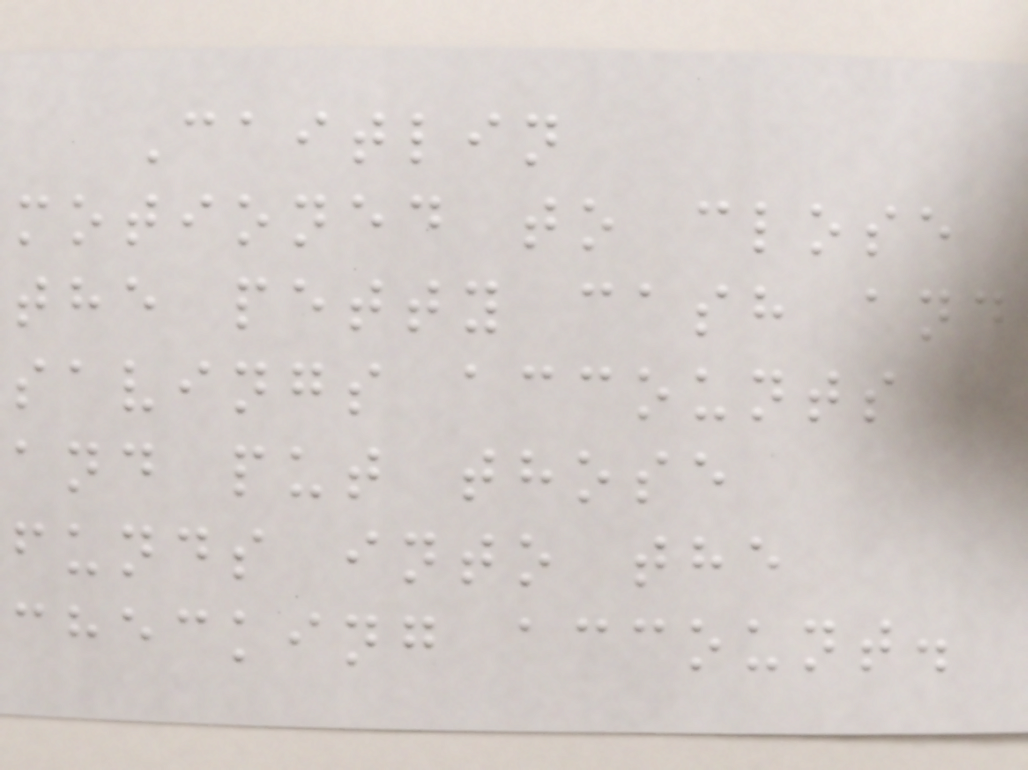Caitlin
motioned to close
the petty cash and
savings accounts
and put those
funds into the
checking account.
